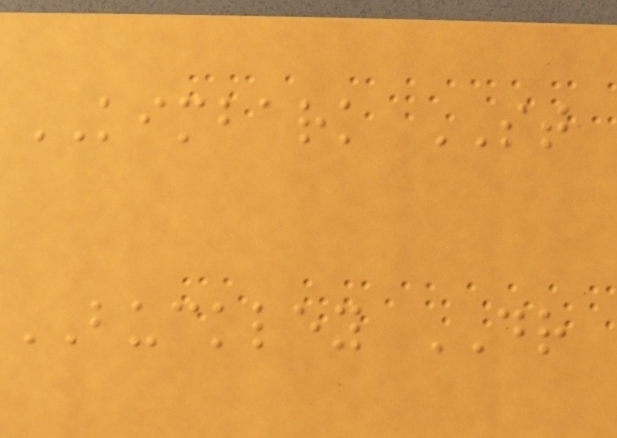KIMBARK ST
BUCKLEY DR
